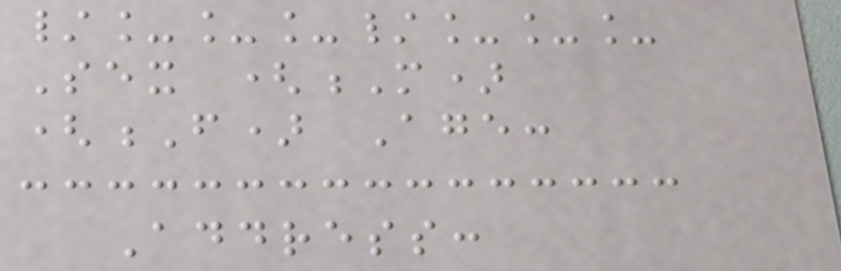/___/___
Sex (M)
(F) Age:
Address:
